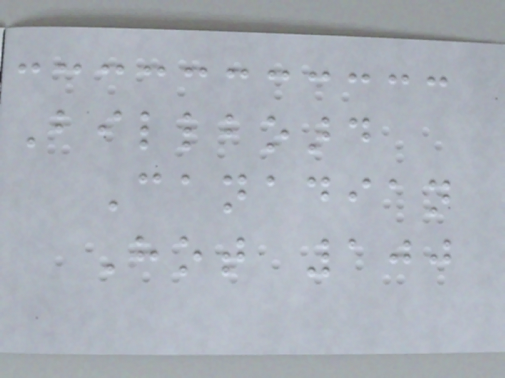Billboard
Canadian
Hot 100
